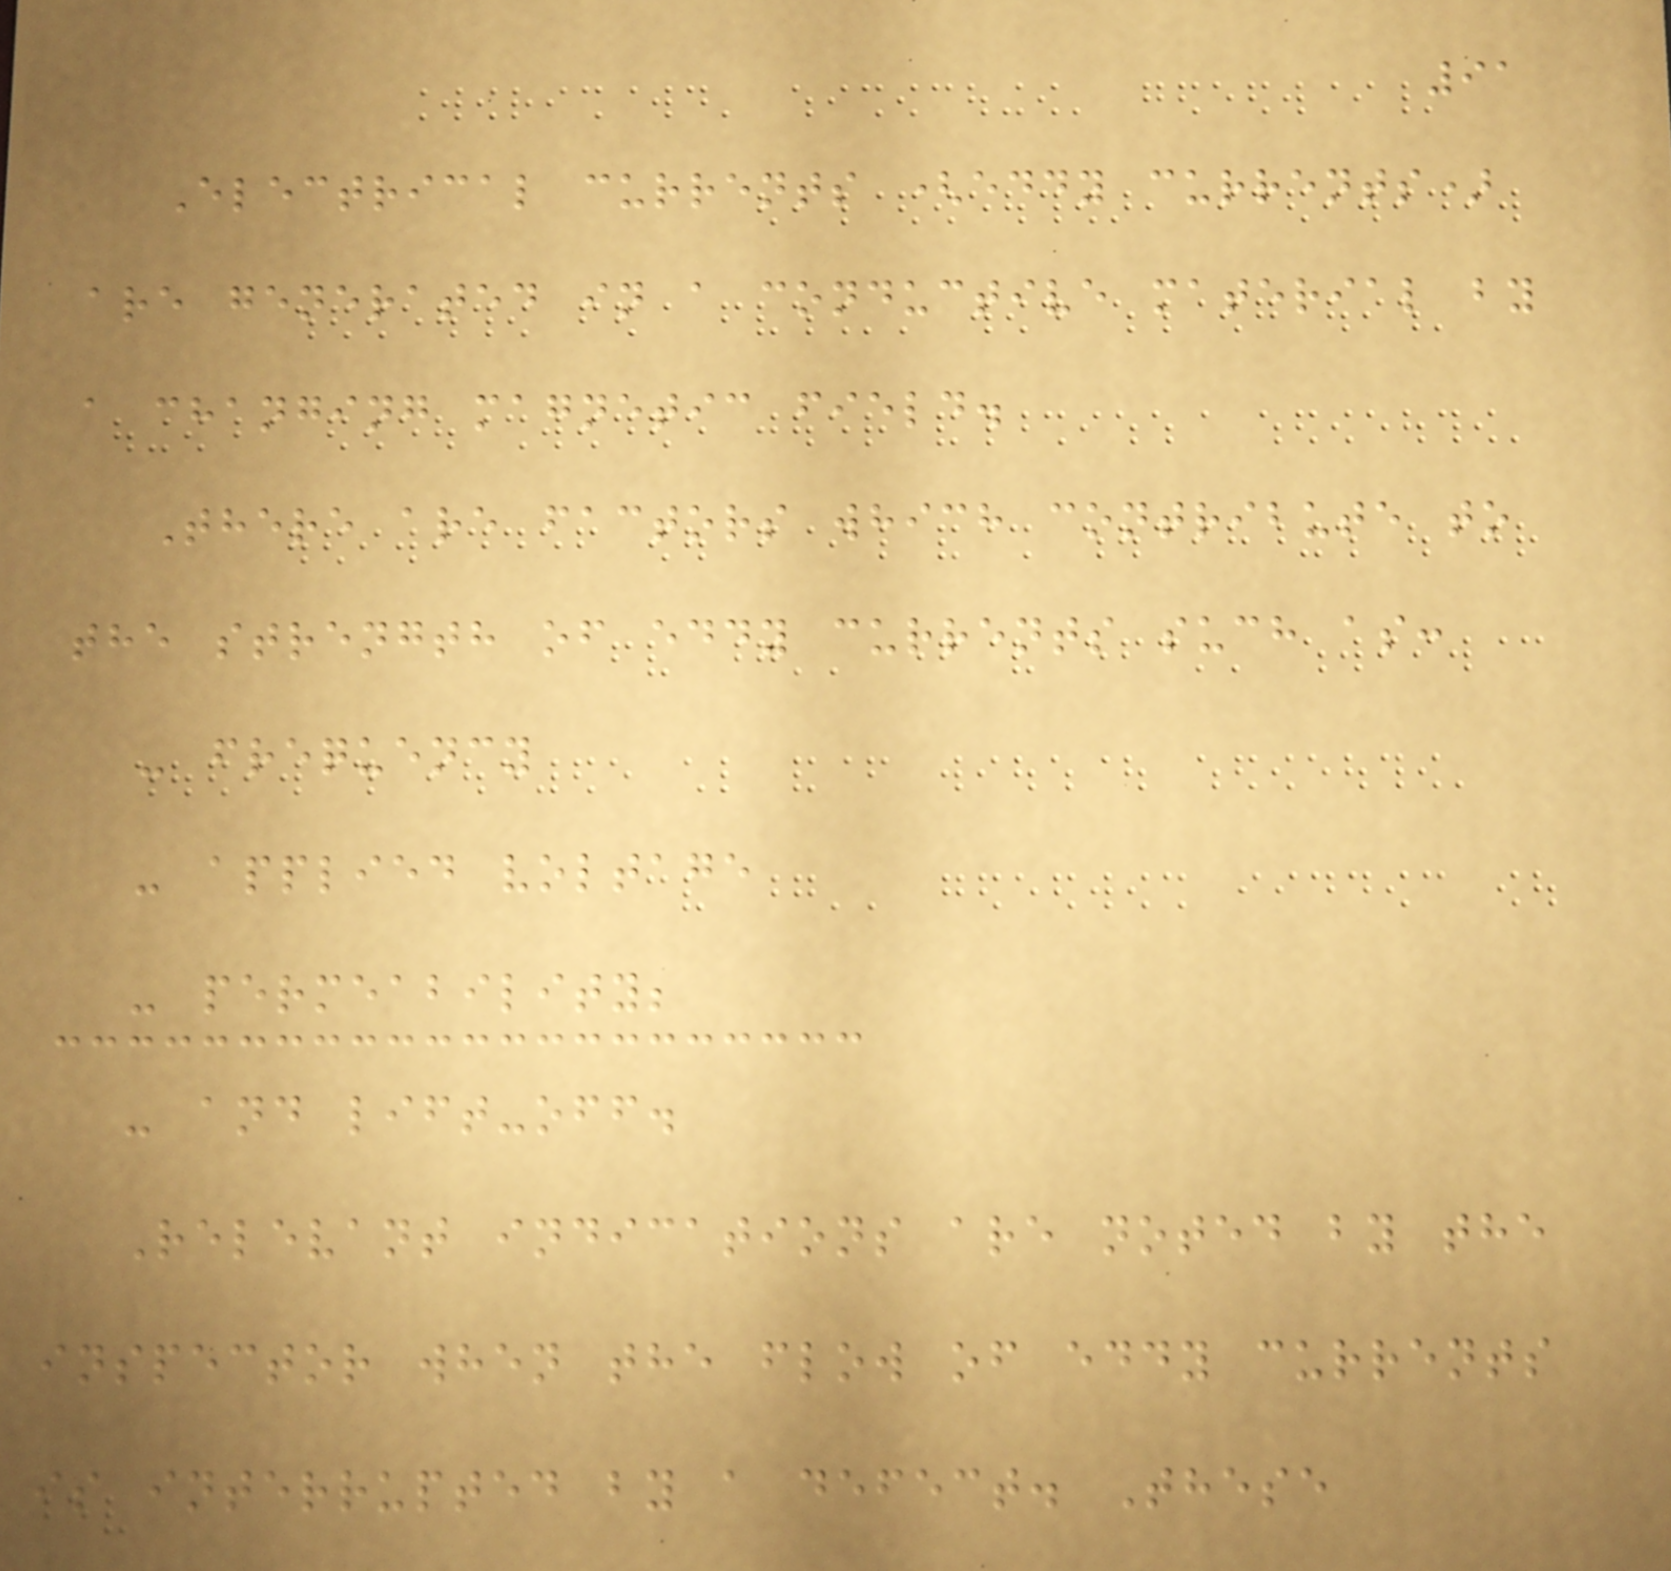91
Electrical currents (eddy currents)
are generated in a conductive material by
a changing magnetic field.
There are factors which contribute to
the strength of eddy currents such as:
- frequency
- applied voltage
- permeability;
- and lift-off.
Relevant indications are noted by the
inspector when the flow of eddy currents
is interrupted by a defect. These
